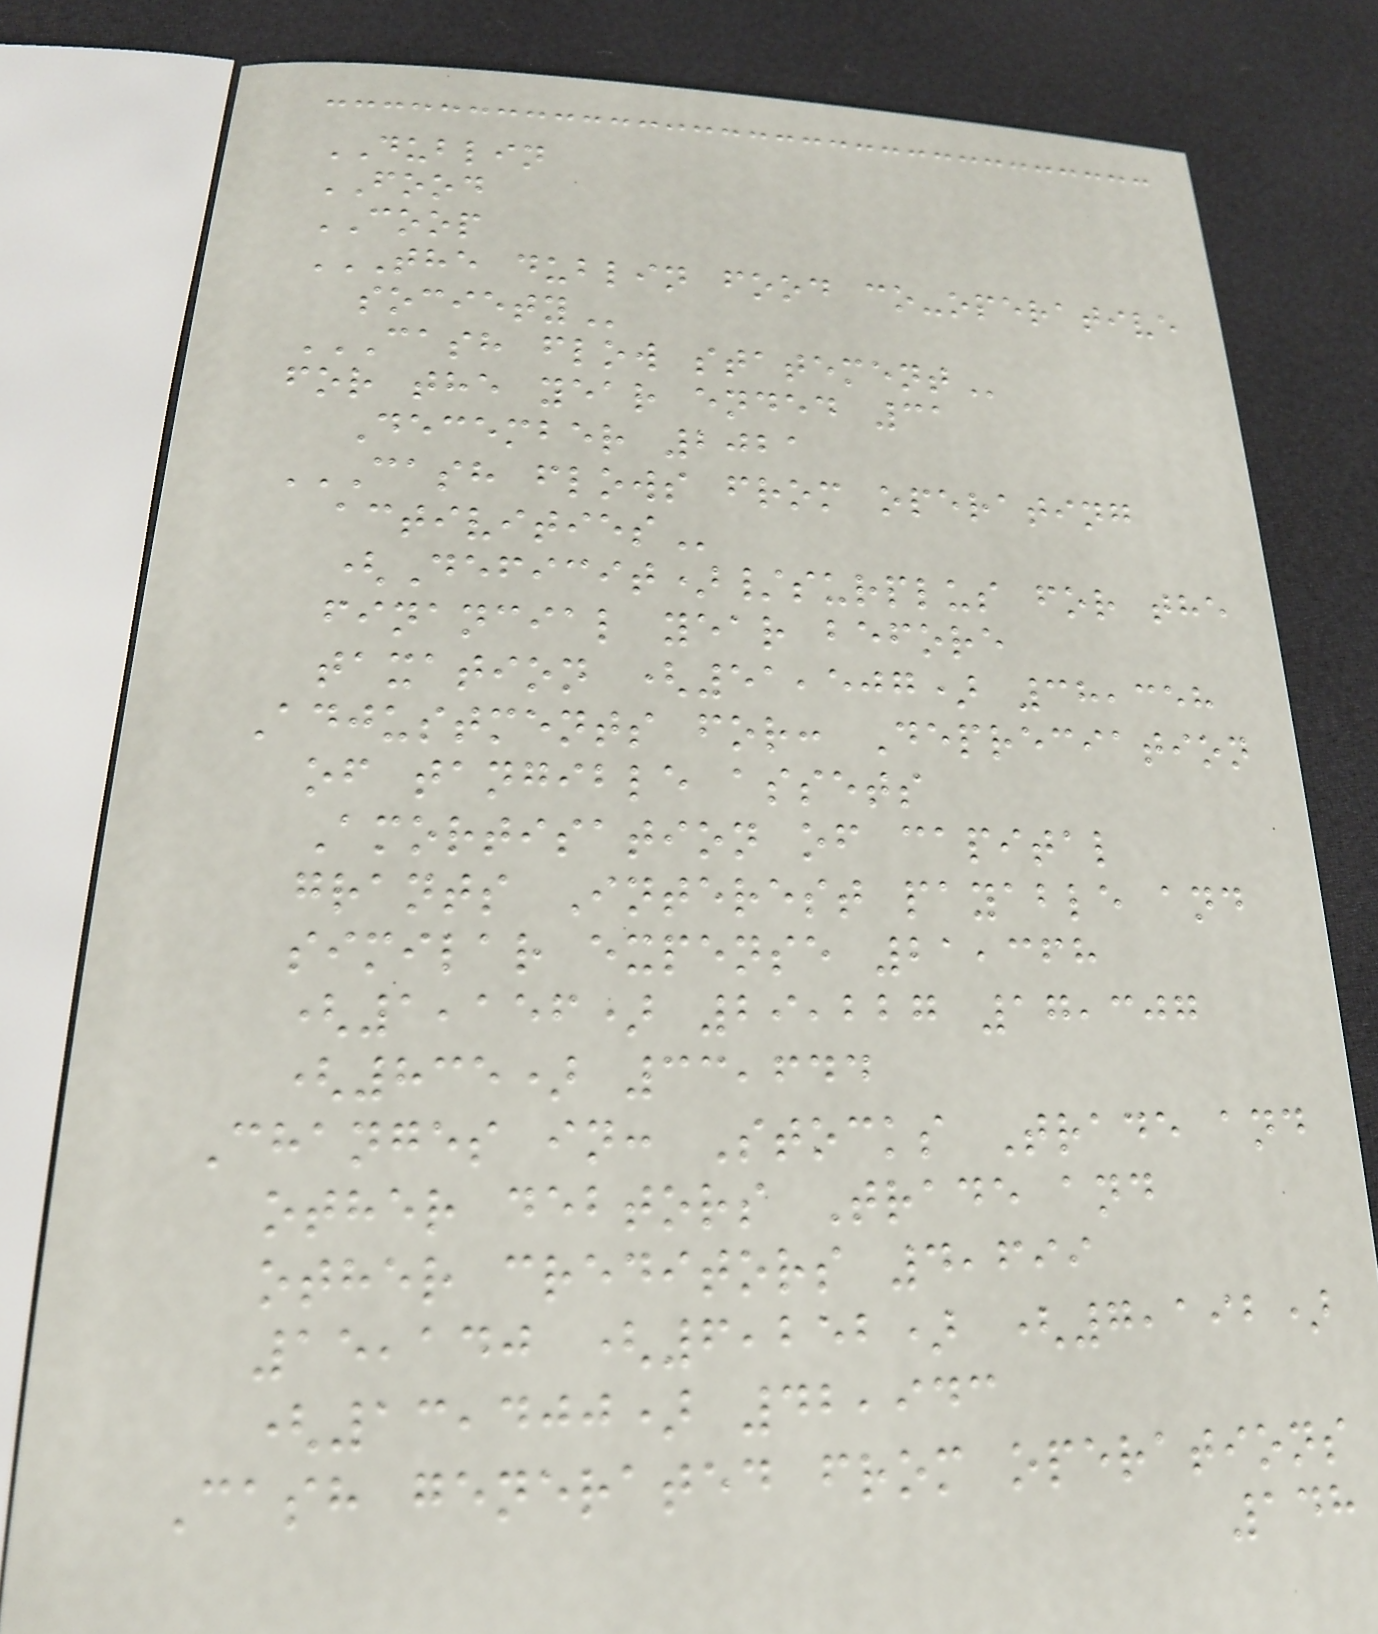DUBLIN
FOOD
COOP
THE DUBLIN FOOD CO-OPERATIVE
SOCIETY
CASH FLOW STATEMENT
for the year ended 31
December 2021
CASH FLOWS FROM OPERATING
ACTIVITIES
(Deficit)/surplus for the
financial year before
taxation (51,507) 38,358
Adjustments for: Depreciation
of tangible assets
Amortisation of capital
grants Interest payable and
similar expense 21,368
(1,156) 29,227 17,307
(835) 33,644
Changes in: Stocks Trade and
other debtors Trade and
other creditors 4,699
15,140 (6,252) (7,192)
(13,400) 42,943
Cash generated from operations
148
